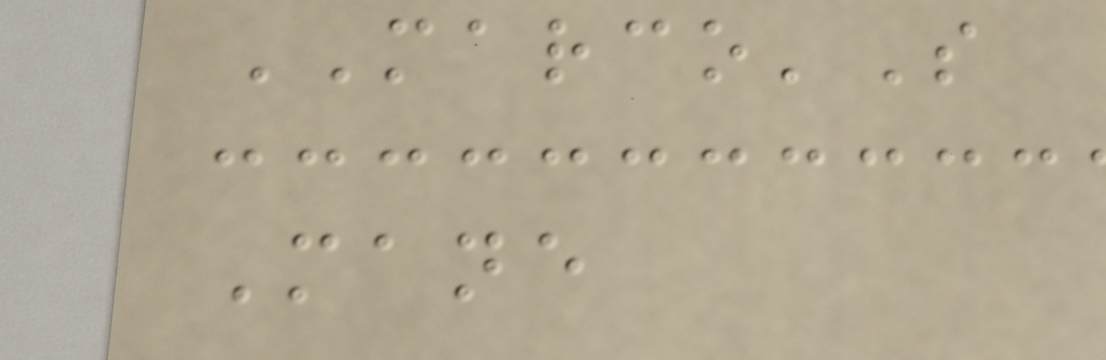MARCO'S
Mane
